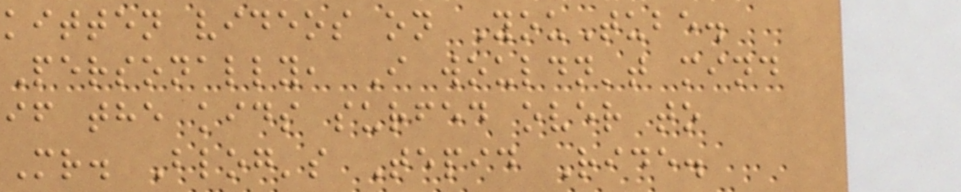kitten videos on YouTube.
Personally, I wouldn't mind
if the kids surfed over to
Mr. Blog's Tepid Ride.
